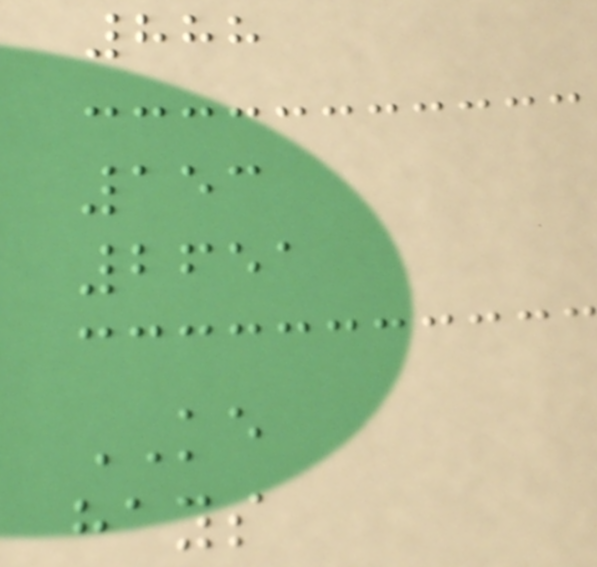888
153
2651
KE
hays
